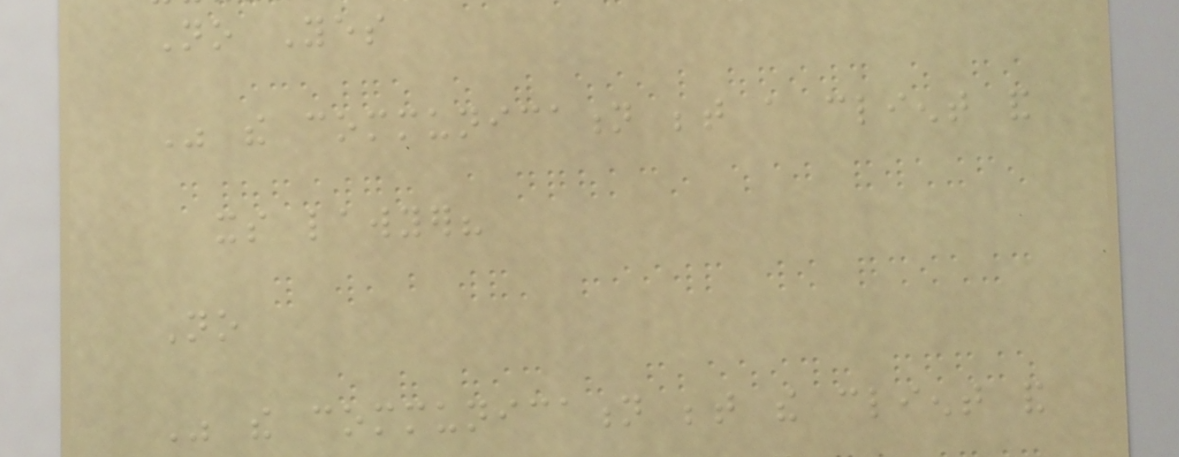No Yes
Was the communication between a client and
its lawyer?
No
Was the communication between the client and
